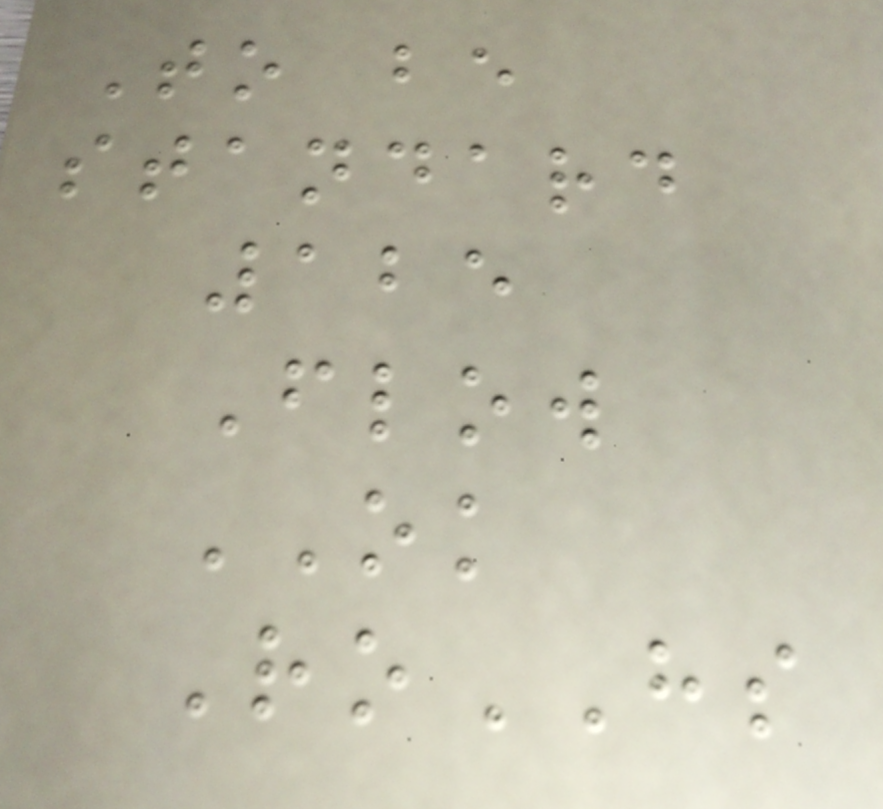To be
standard
125
Flow
OK
RoHS
